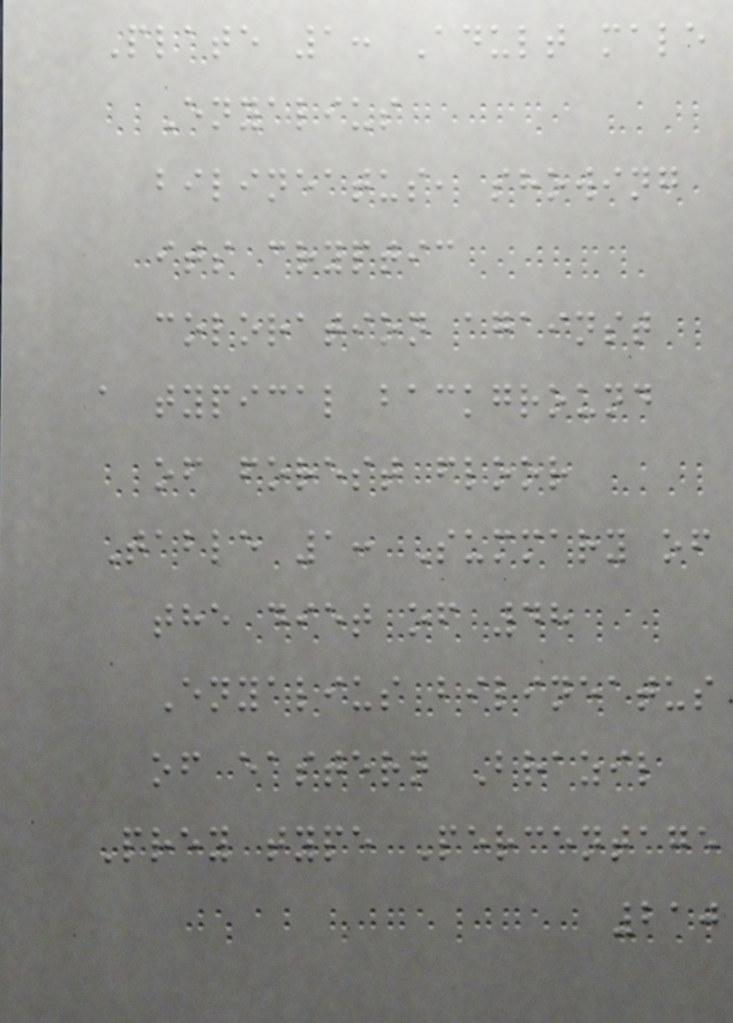Plate 1: Adult male
Enyalius
bilineatus, showing
its cryptic
coloration against
a typical background
of forest floor
Table 1: Summary of
the diet of 48
Enyalius bilineatus
of eastern Brazil
Prey type Percentage
210
